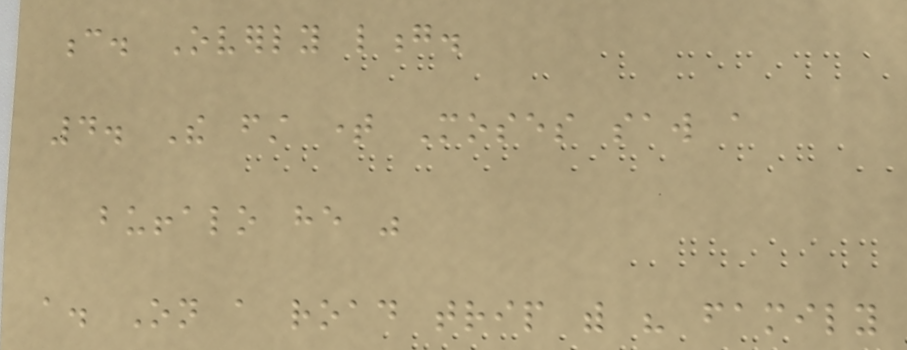c. Overly long.
4. The first time Moses saw a
buffalo he was
a. On a road trip with his family
